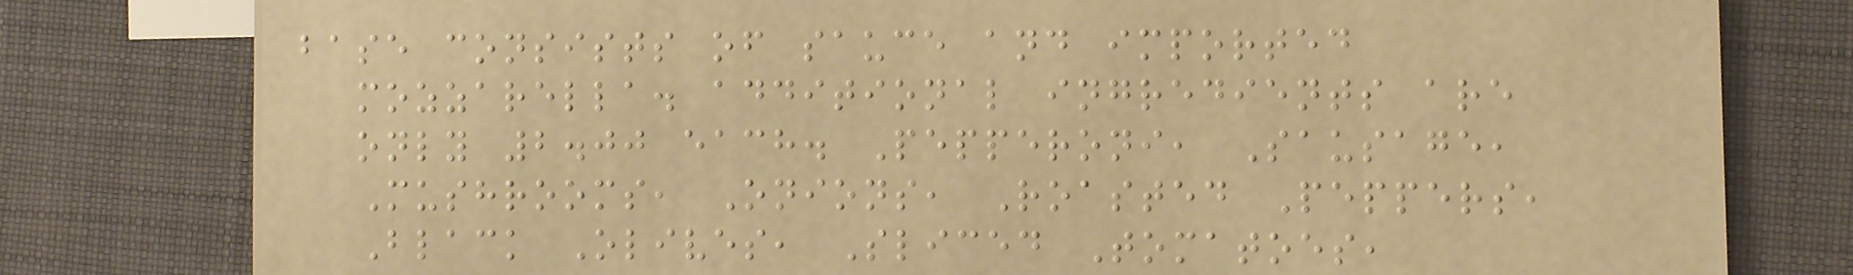base consists of sauce and imported
mozzarella. additional ingredients are
only 2.00 each. Pepperoni, Sausage,
Mushrooms, Onions, Roasted Peppers,
Black Olives, Sliced Tomatoes,
